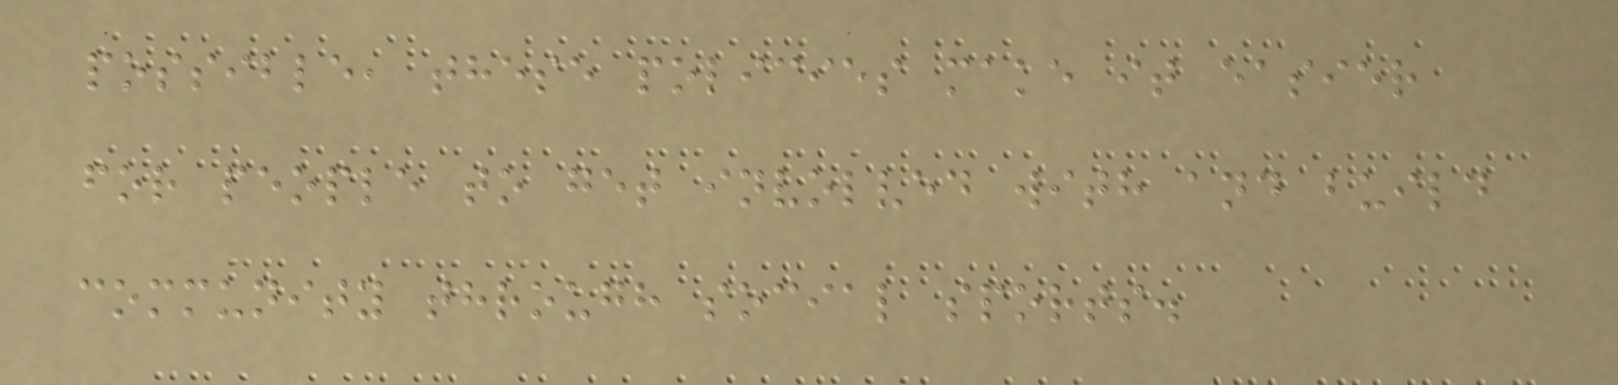possible, these policies make it easier
for people to get involved with and build
community through social sports.
